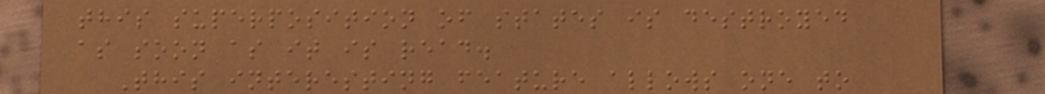this superposition of states is destroyed
as soon as it is read.
This interesting feature allows one to
